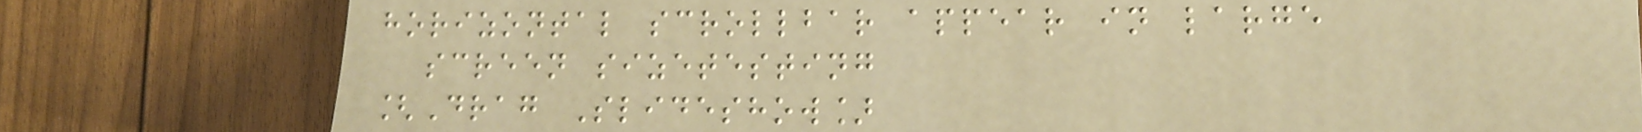horizontal scrollbar appear in large
screen sizetesting
[Drag Slideshow]
